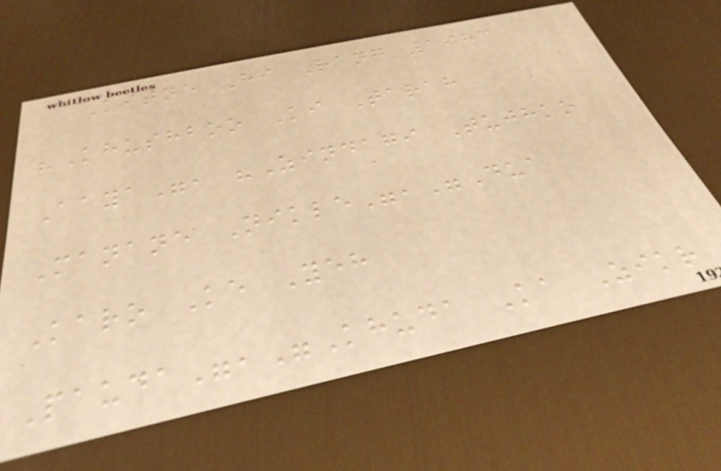Kitne Hi Rang 1983
"Khushboo Ki Tarah
Aaya", "Zindagi Tujhko
Manane Nikle","Dua
Karo Ke Yeh
Pauda","Khuda Ka Zikr
